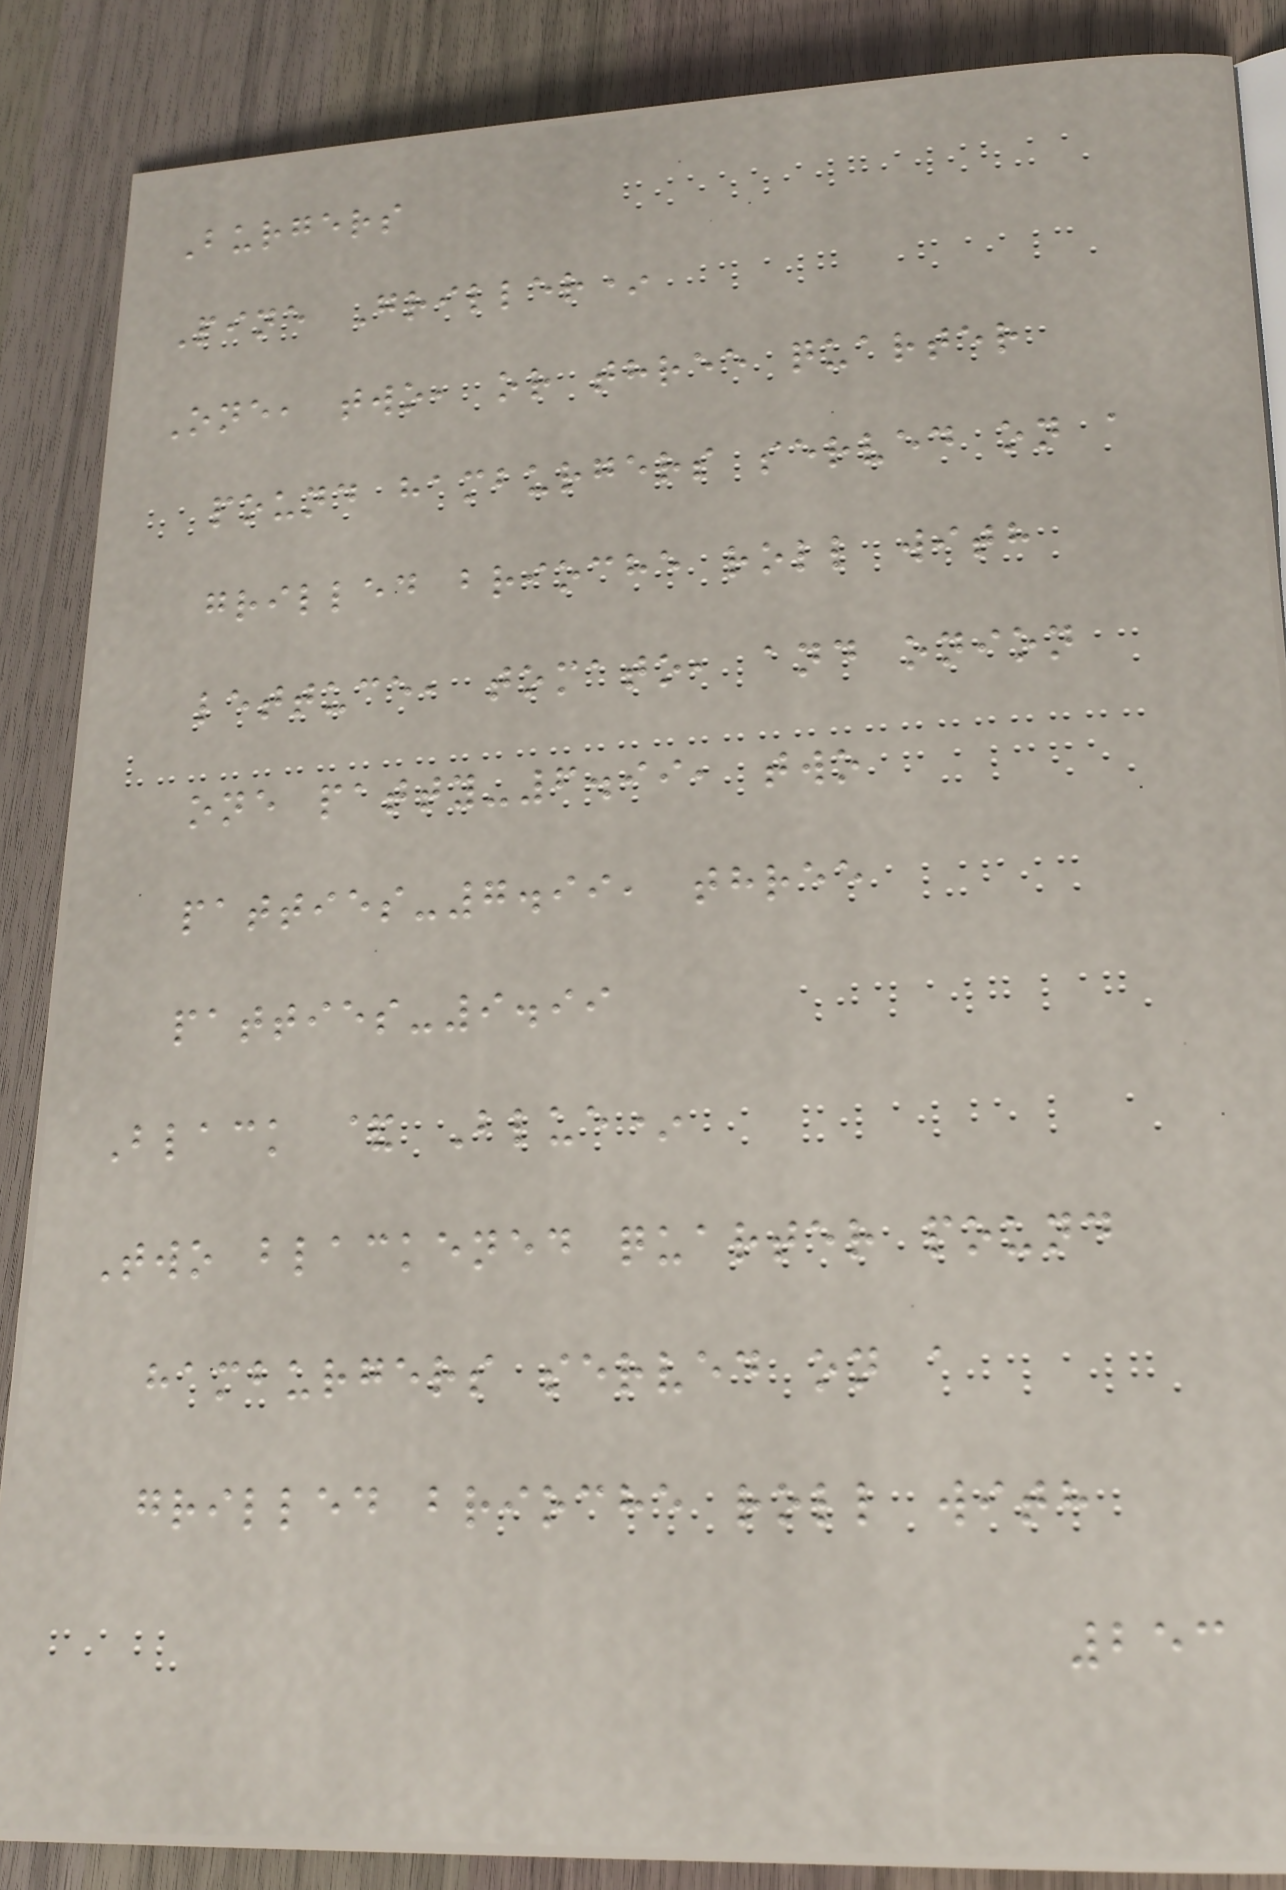Burgers
Pine Griller*
One, two, or three quarter
pound hamburgers served on a
grilled brioche roll with
lettuce, tomato, and onion
one patty-6.99, two
patties-7.99, three
patties-9.99
Black & Blue*
Two blackened quarter pound
hamburgers served on a
grilled brioche roll with
253
